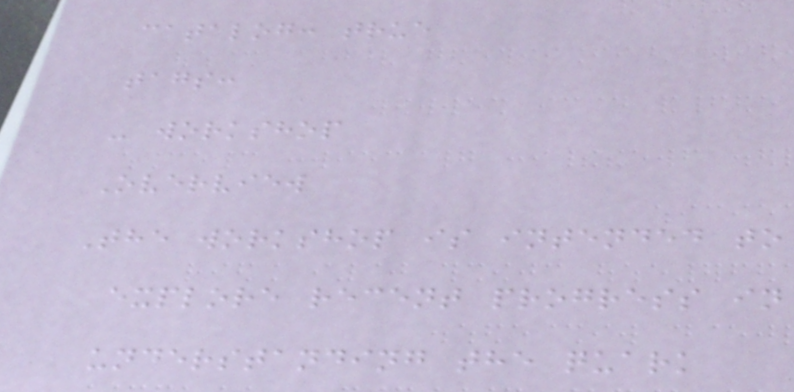catalog: true
tags:
- workshop
Overview
The workshop is intended to
explore recent progress in
understanding the quark
